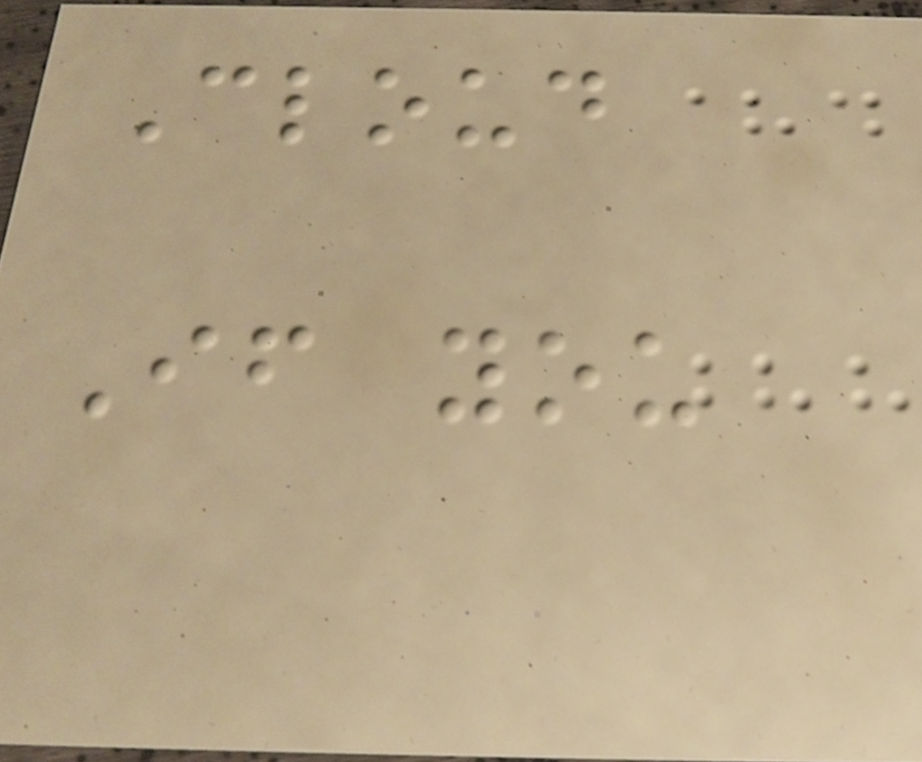Cloud
If you
